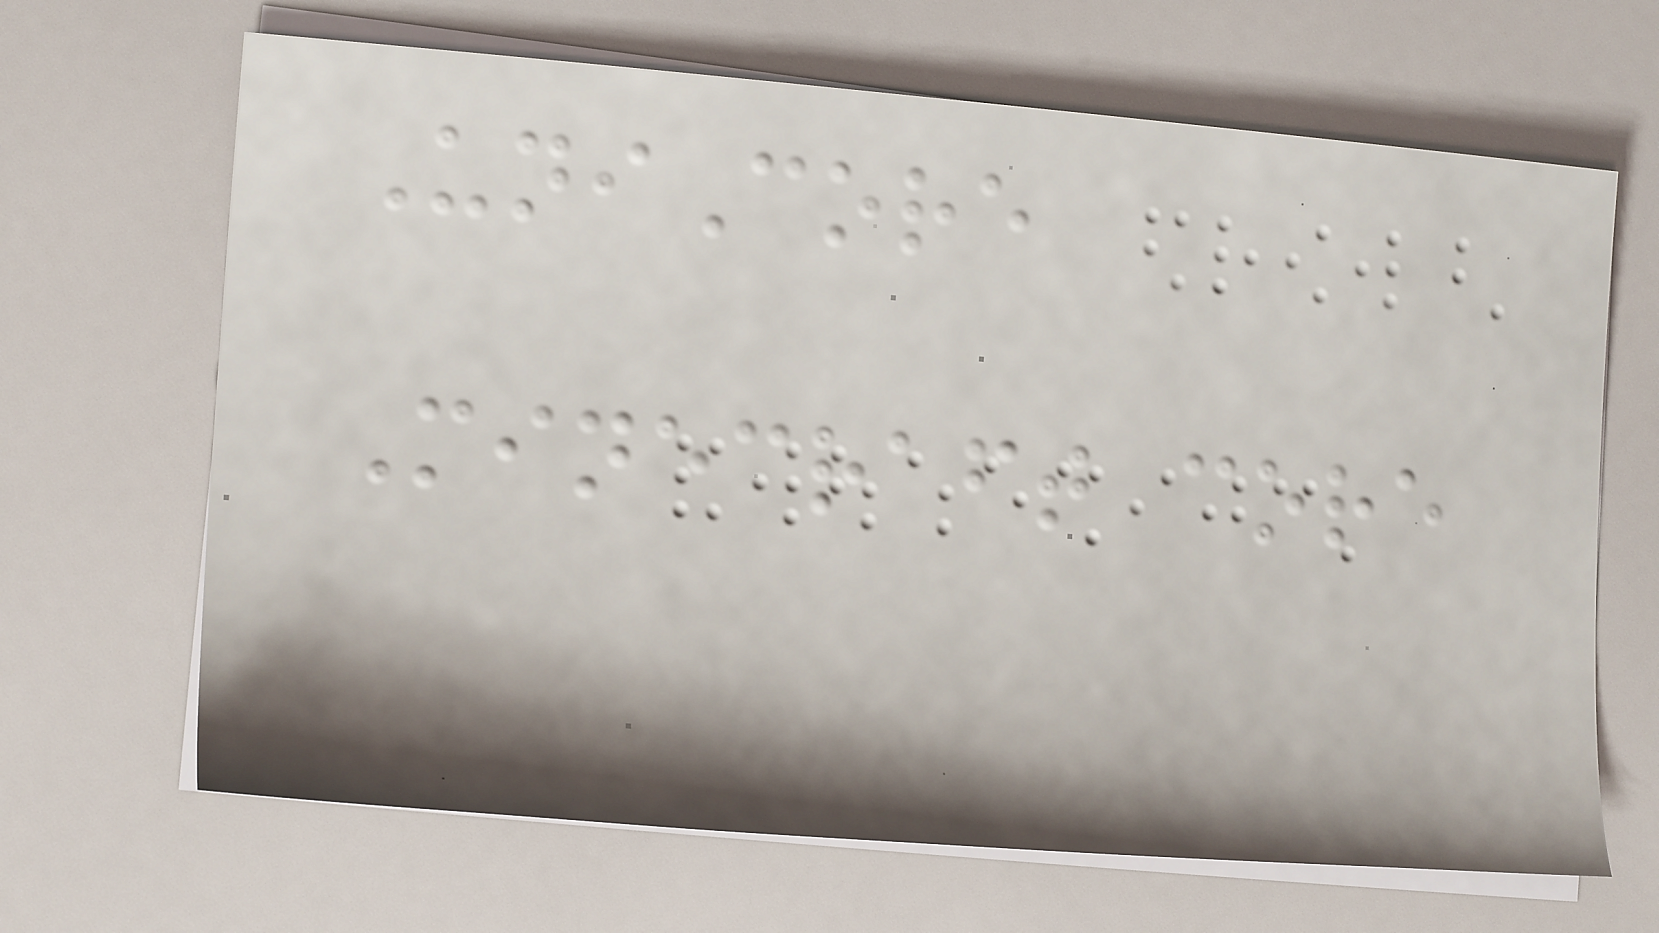UniCore
Minecraft core
